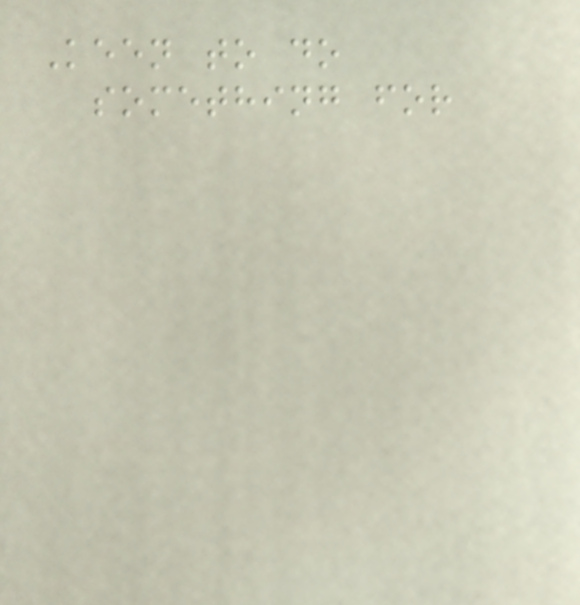Keen to do
something for
